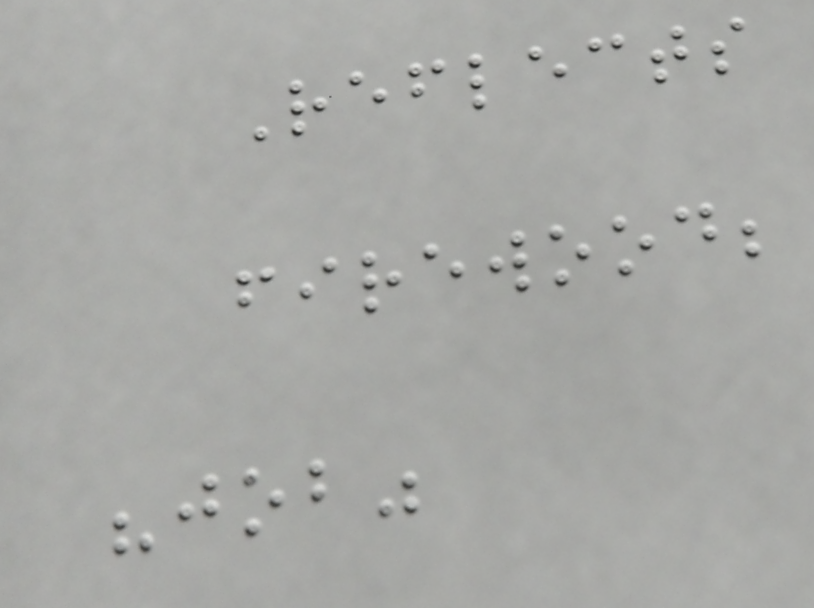Reflects
firewood;
"job"
